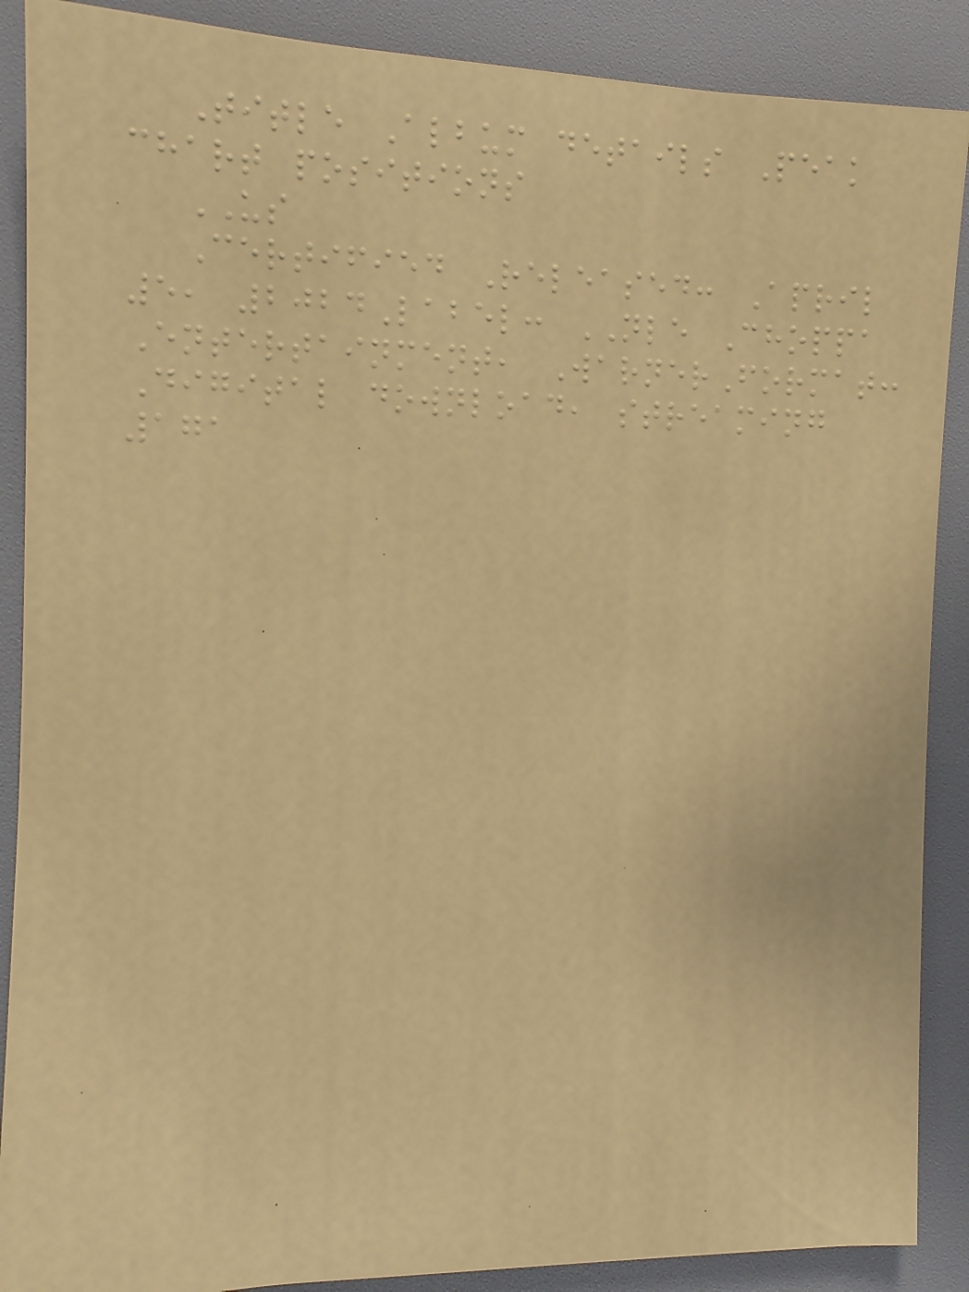Title Album details Peak
chart positions
US
Certified Released: April
5, 2024Label: NLE Choppa
Entertainment, WarnerFormat:
Digital download, streaming
171
